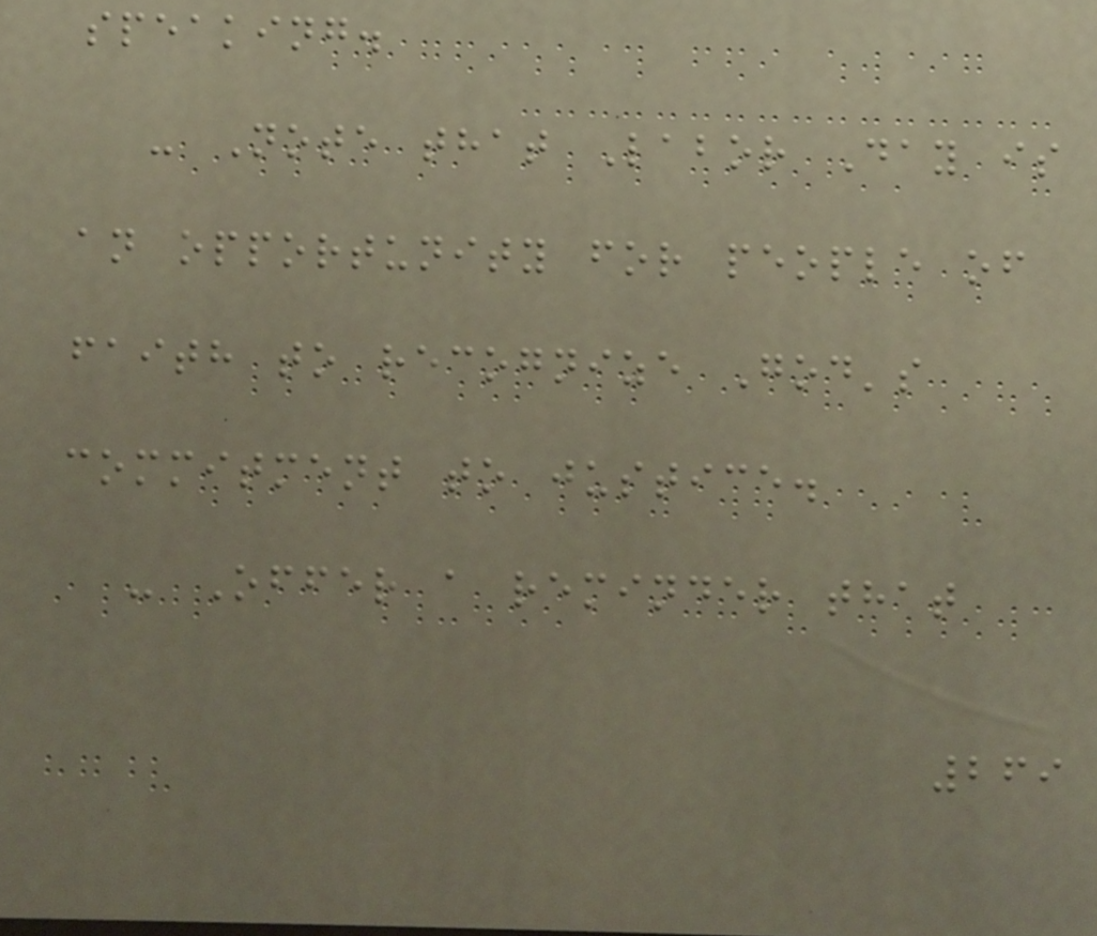speaking.
- Note that Labor Day is
an opportunity for people of
faith to recognize God's
commitment to justice.
- Offer a reminder that
269
